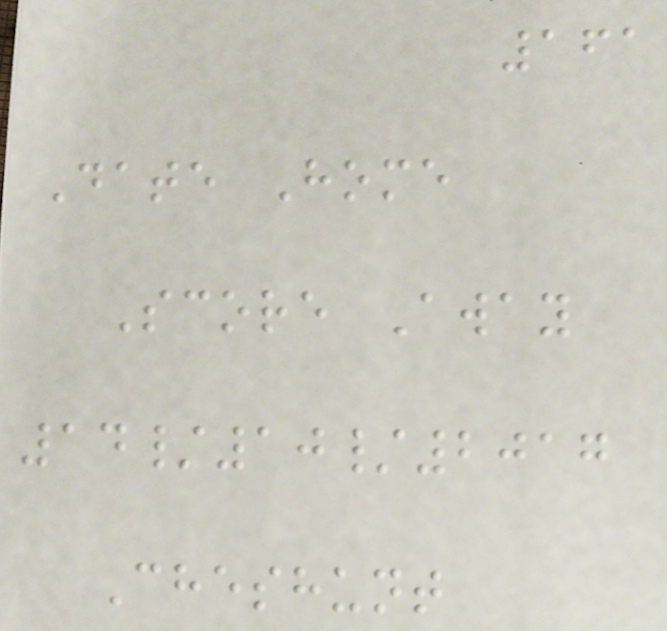161
Date Home
Score Away
14/10/2017
Cheshunt
